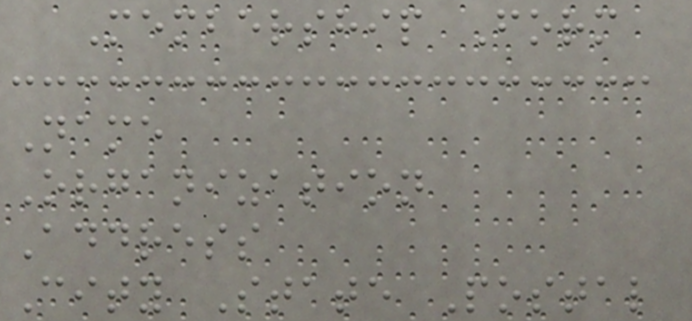Membership Form
Name
Organization
Address
City State Postal
